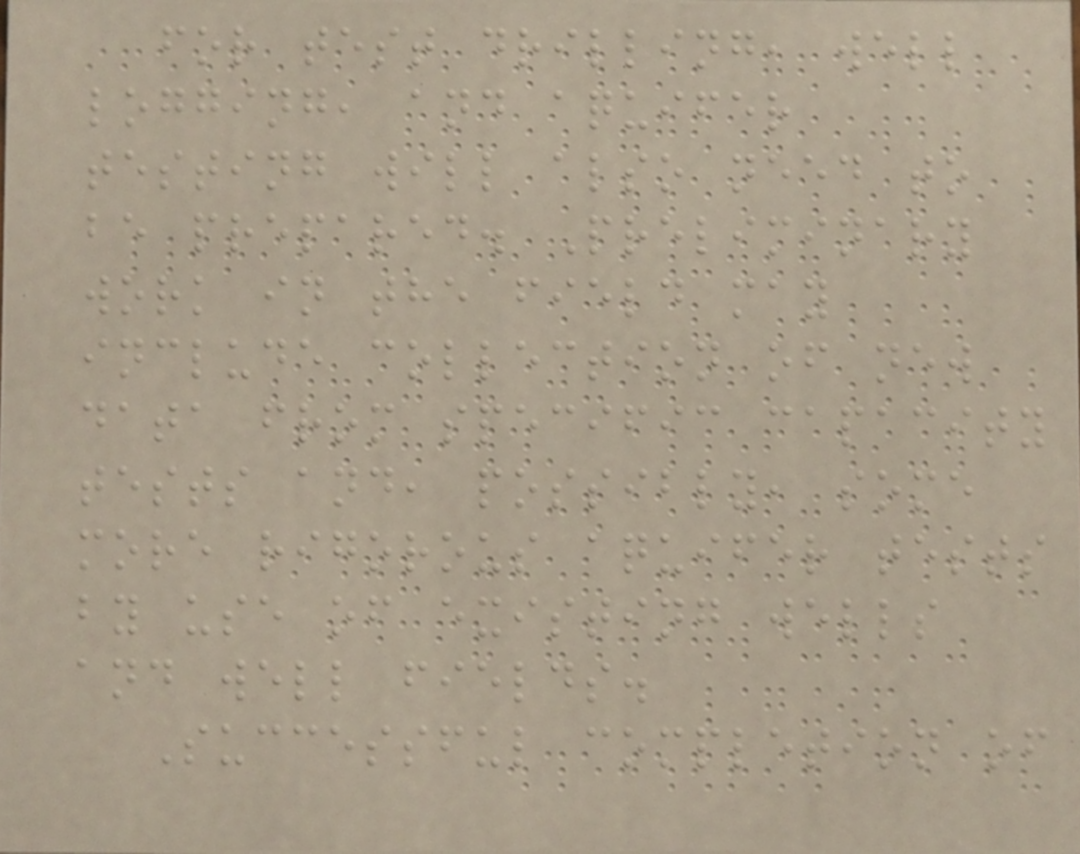for test drilling, well
logging, and aquifer
testing will also need to
be prepared. Preliminary
work in the field may
include collection of new
data from specific capacity
tests and, possibly, some
more rigorous aquifer tests
by use of existing wells
and well fields.
Successful completion of
